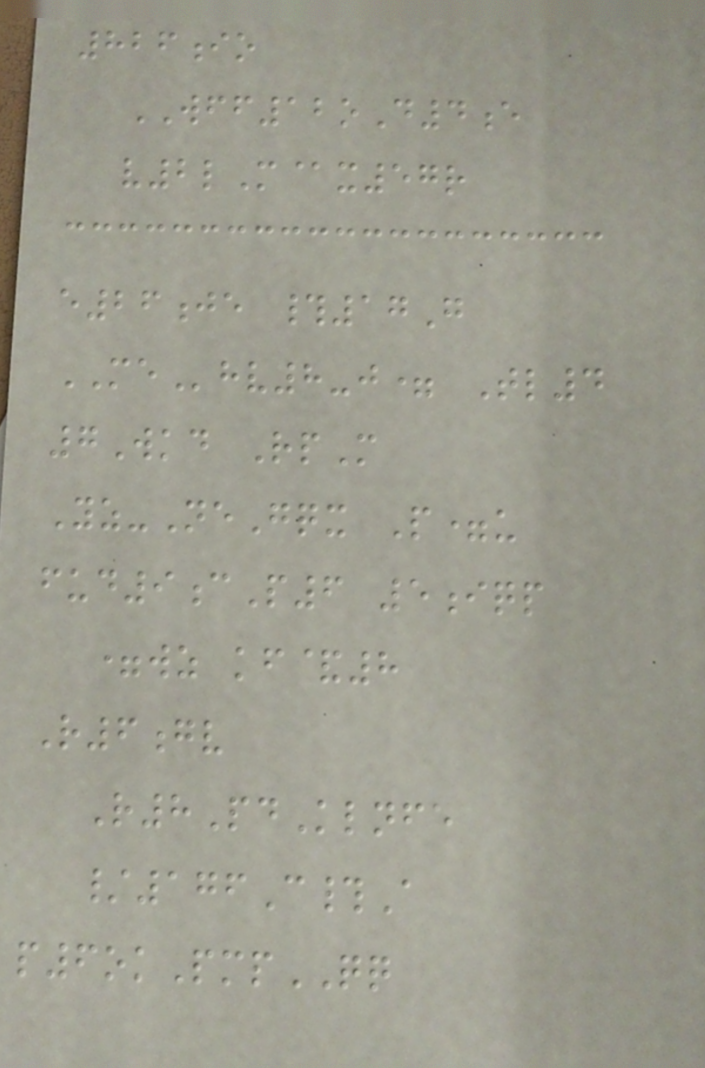826io
WFF12oD4e
v2lM@x57r
e26je #17G
MEhv8-j= Tl4
7Wkd RpM
Yz-NeGqx P=u
fud9cP6 5iqp
=wz kf&8
R6gv
R8PdKlnfe
/176C#A
p6okPmpQQ
